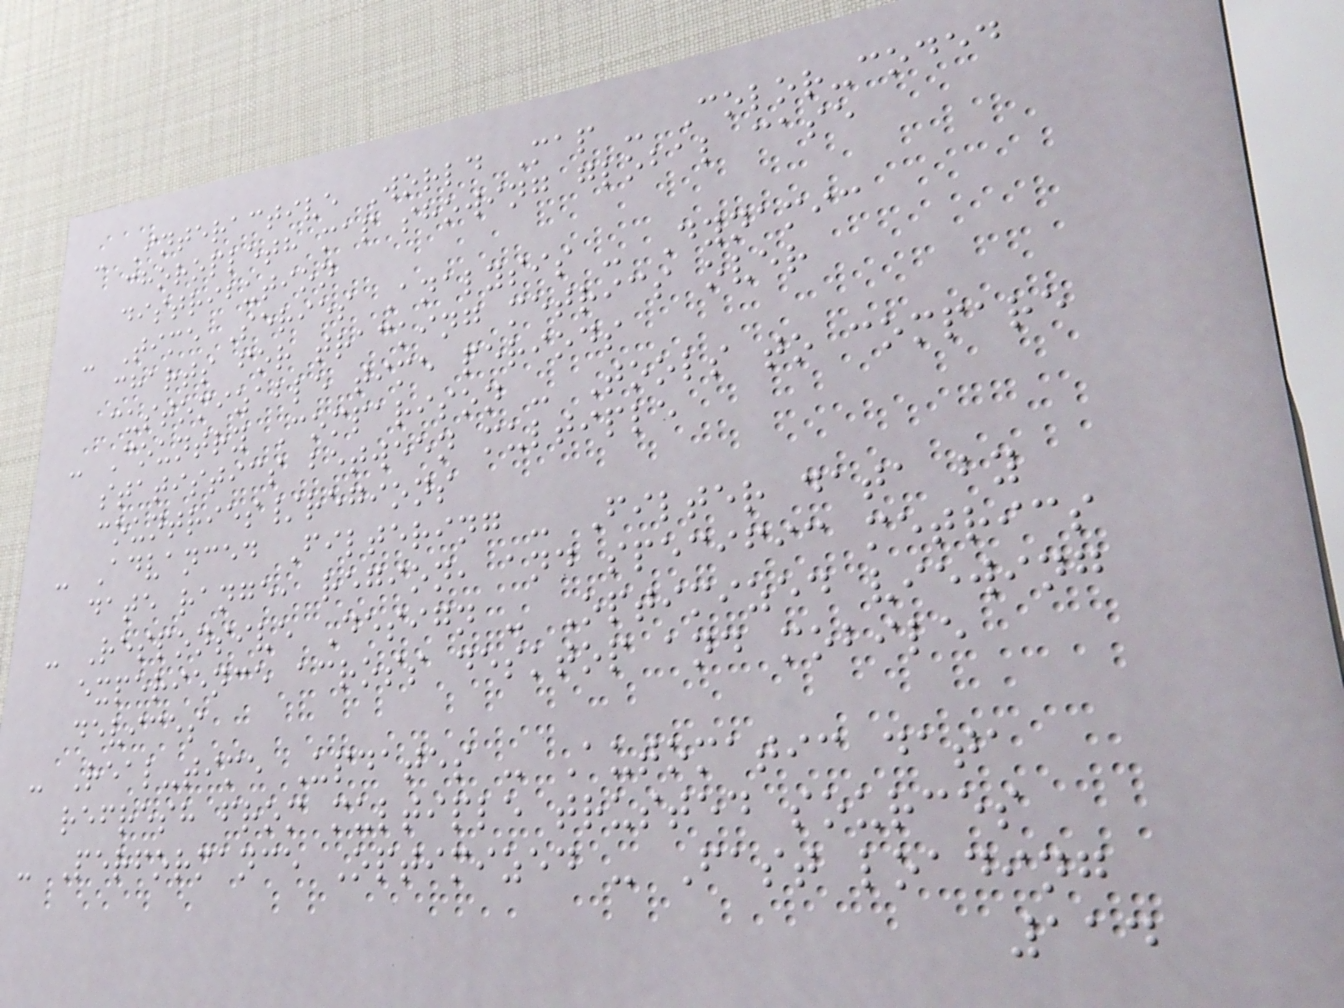- Interactive World Map - Color-coded
choropleth map showing global case
distribution
- Time Series Analysis - Dynamic
charts for tracking metrics over
customizable time periods
- Country Comparison - Tools to compare
statistics between multiple
countries/regions
- Advanced Filtering - Filter data by
date range, region, and specific metrics
- Responsive Design - Optimized viewing
experience across desktop and mobile
devices
- Real-time Updates - Automatic data
refresh from multiple trusted sources
- Performance Optimized - Fast loading
114
